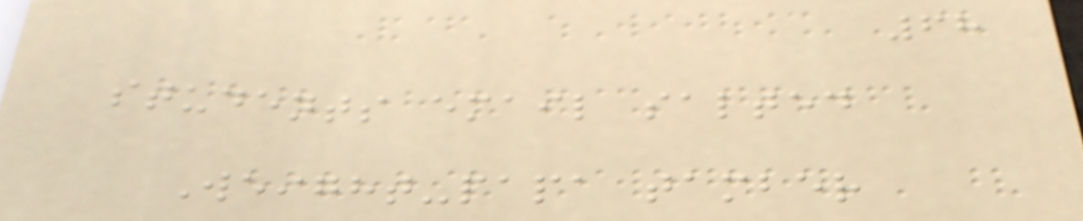68
students email salted
Weight-papa tamber
